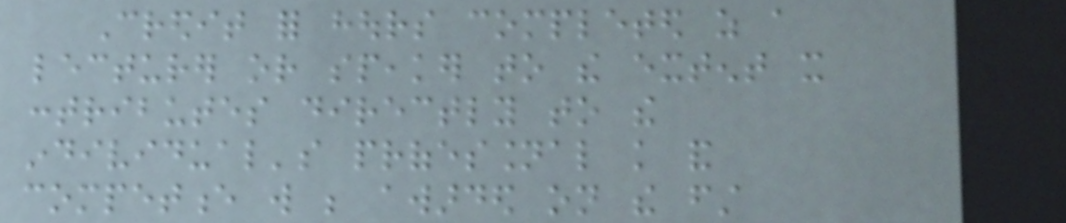Credit for hours completed as a
lecturer or speaker to the extent it
contributes directly to the
individual's professional knowledge and
competence will be awarded on the first
